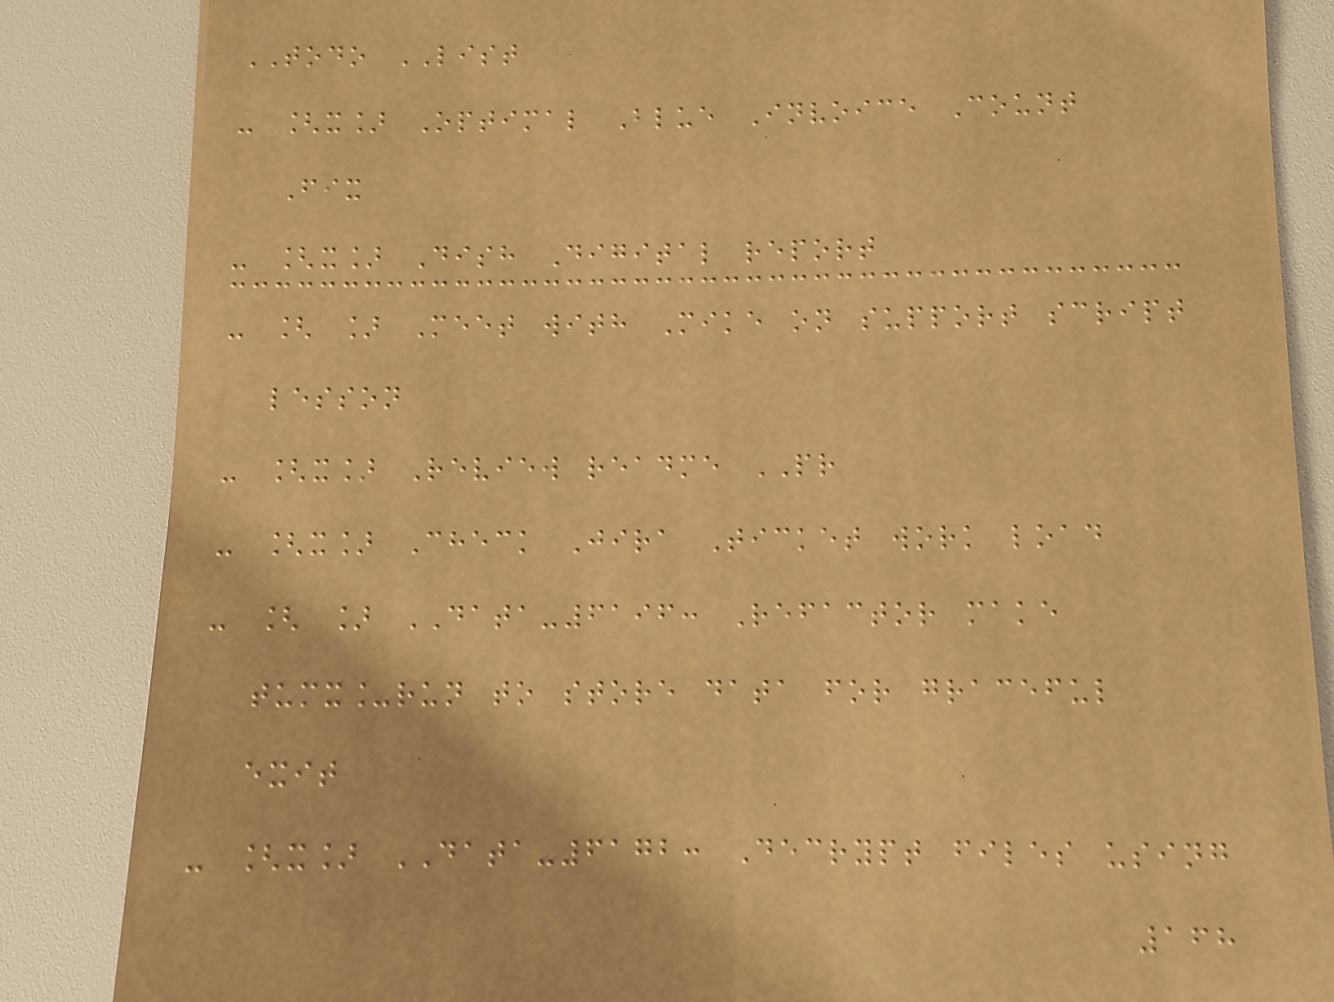TODO LIST
- [x] Optimal Blue Invoice Count
Fix
- [x] Dish Digital report
- [ ] Meet with Mike on support script
lesson
- [x] Review readme PR
- [x] Check Jira Ticket work load
- [ ] DATA-6196: Refactor make
tumx_run to store data for graceful
exit
- [x] DATA-6172: Decrypt files using
168
